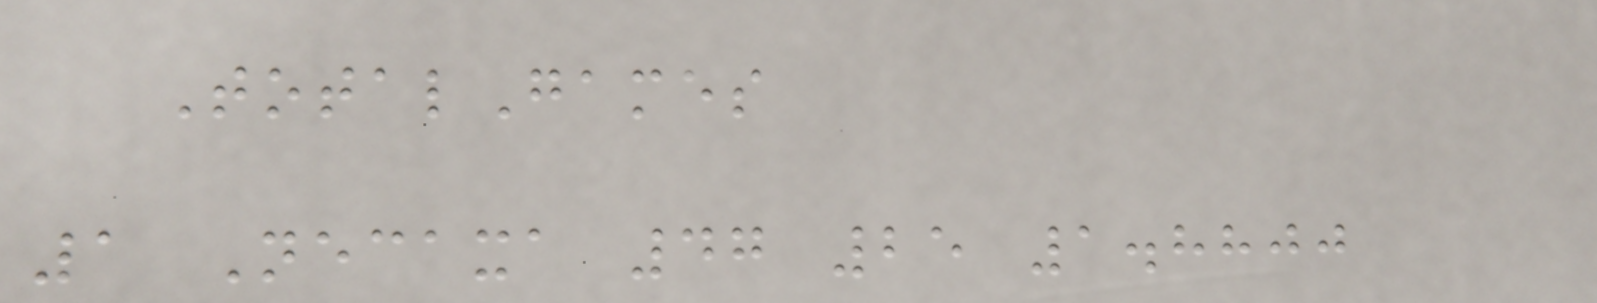TotalGames
1 Necaxa 47 25 1.8800
